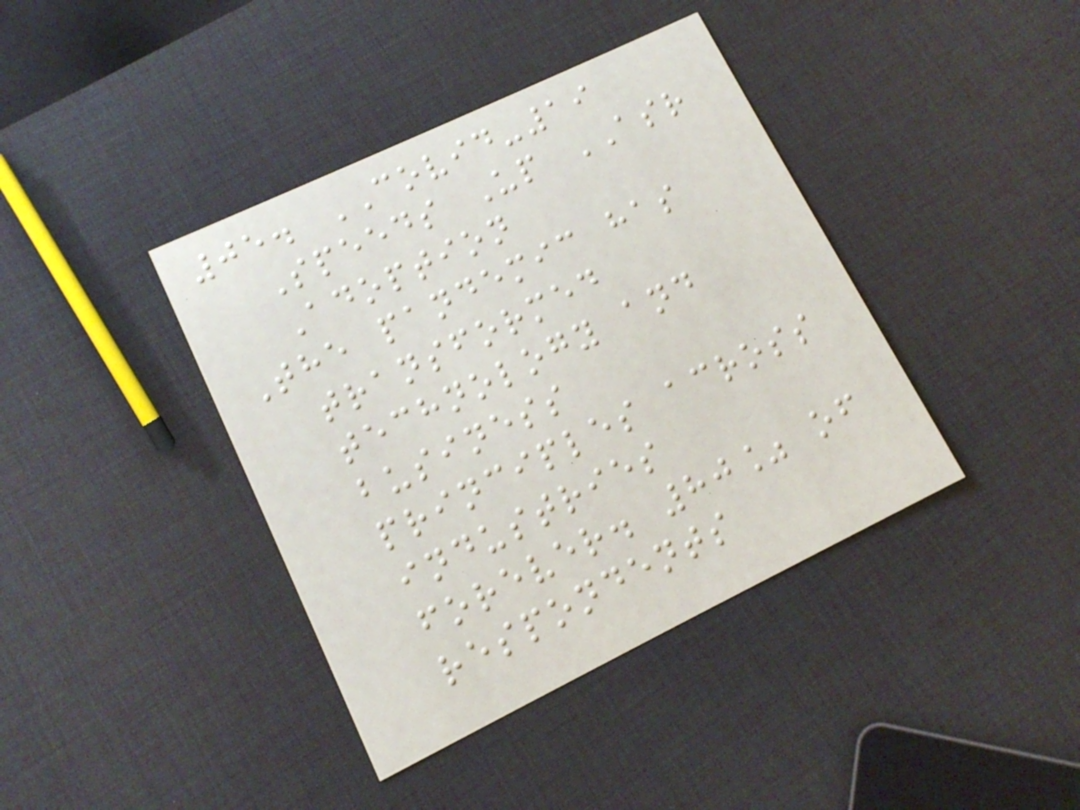05. COVID-19
Speeds Up ASR
Adoption
The pandemic has
transformed
technology and
business
principles across
industries
forever. 80% of
respondents
